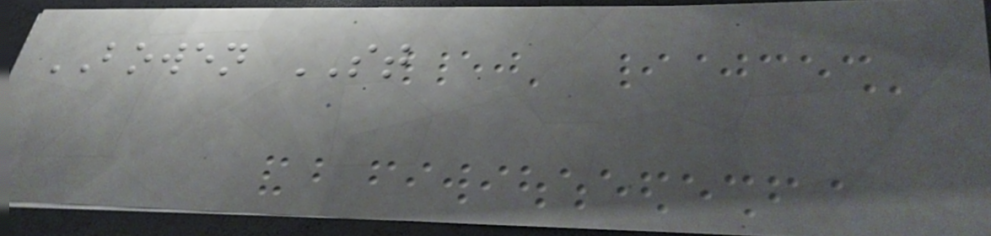BOWEN ST
